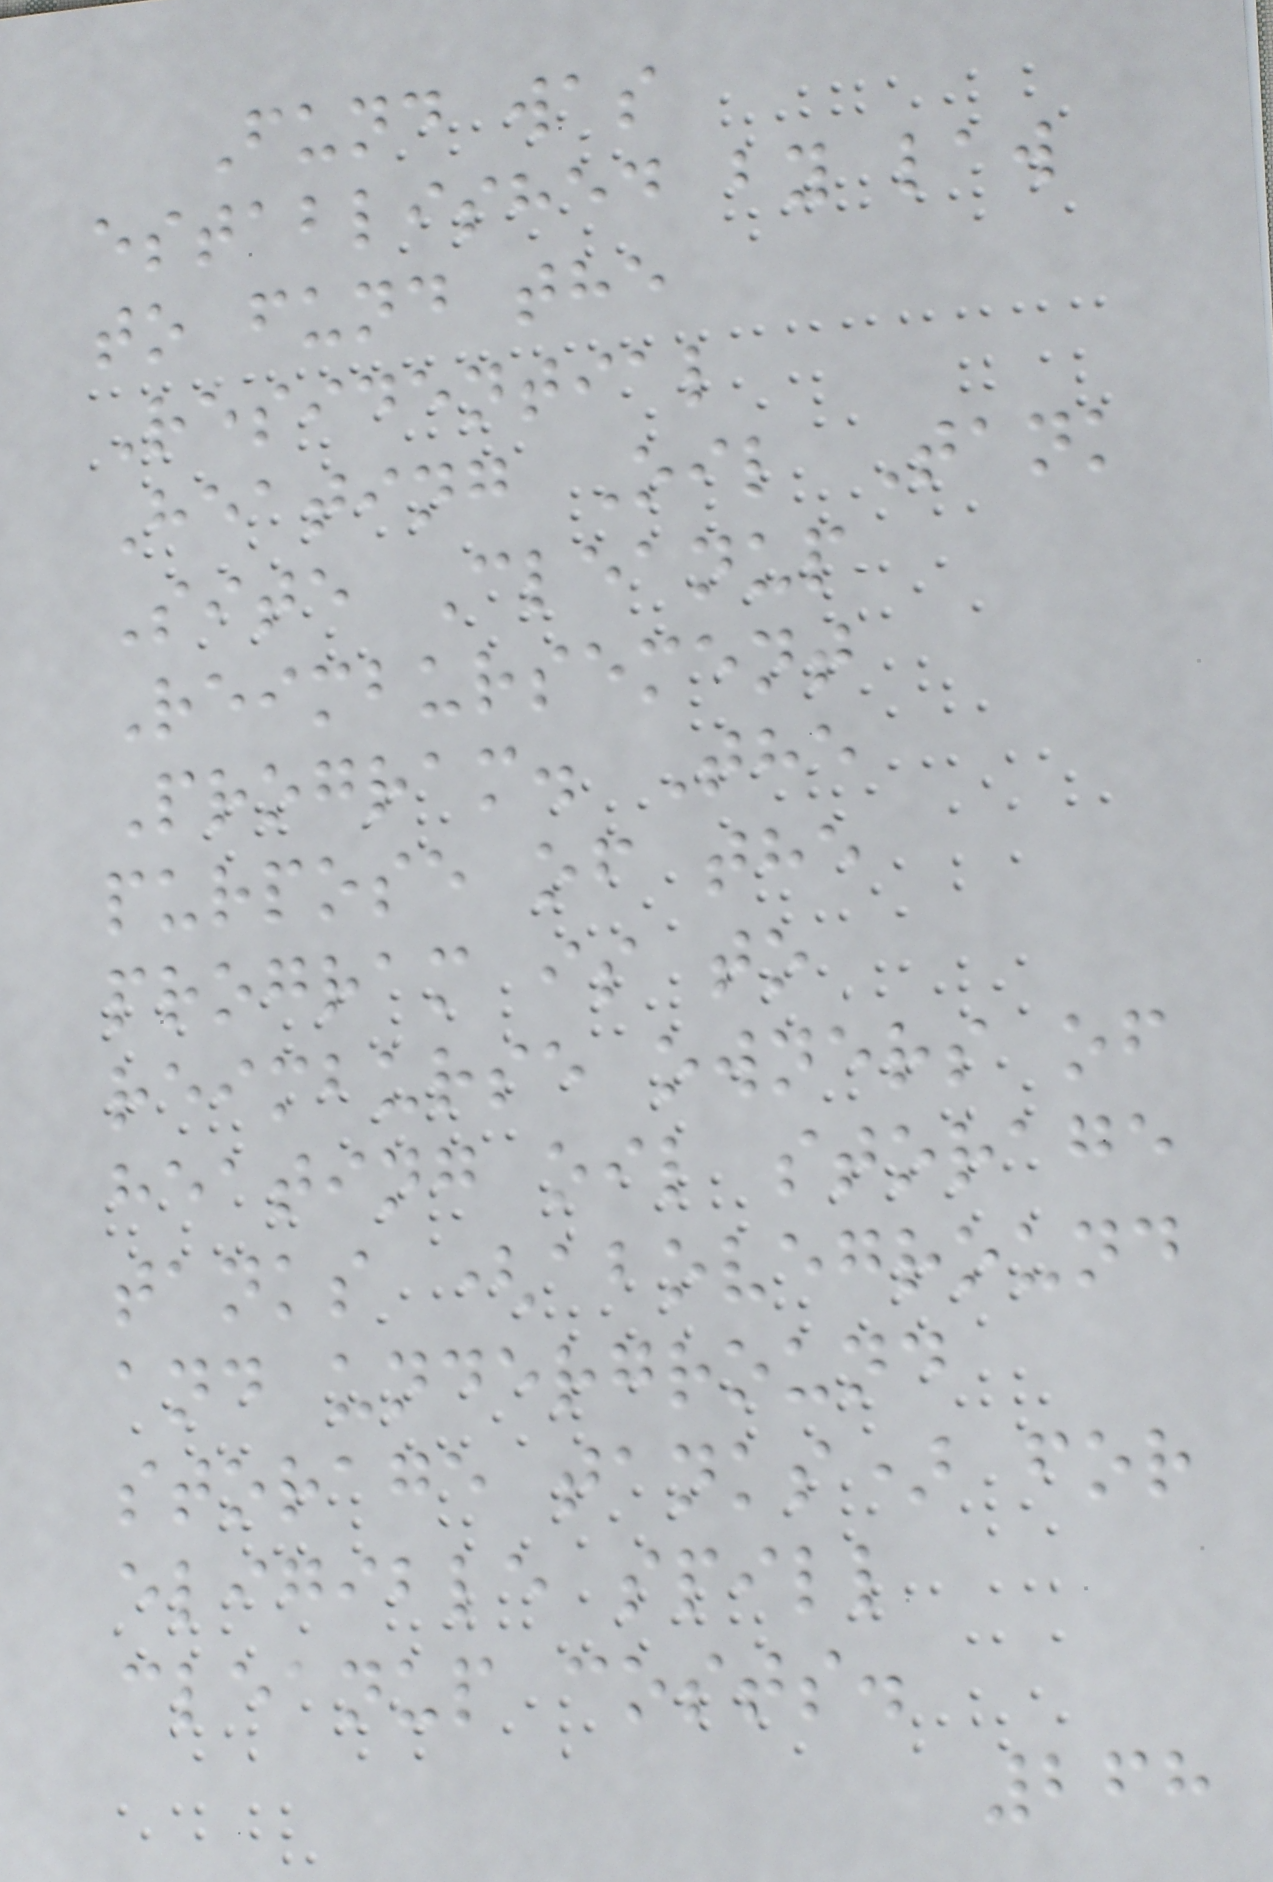Fund was
established by law
to fund the
Residential
Heating Oil Tank
Site Cleanup
Reimbursement
Program. The
purpose of the
program is to
reimburse owners of
heating oil storage
tanks (aboveground
and underground
storage tanks) for
eligible spill
cleanup costs.
268
